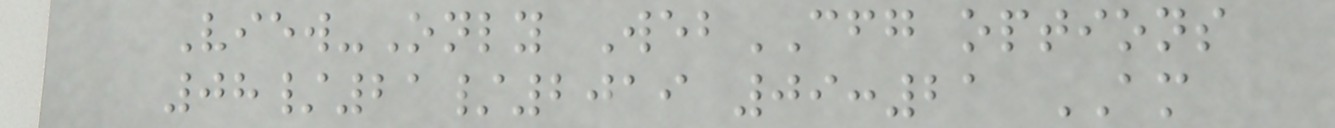View-Only WebCFG options
08/21/2019 09:21 AM
